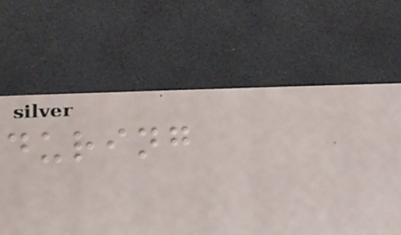during
